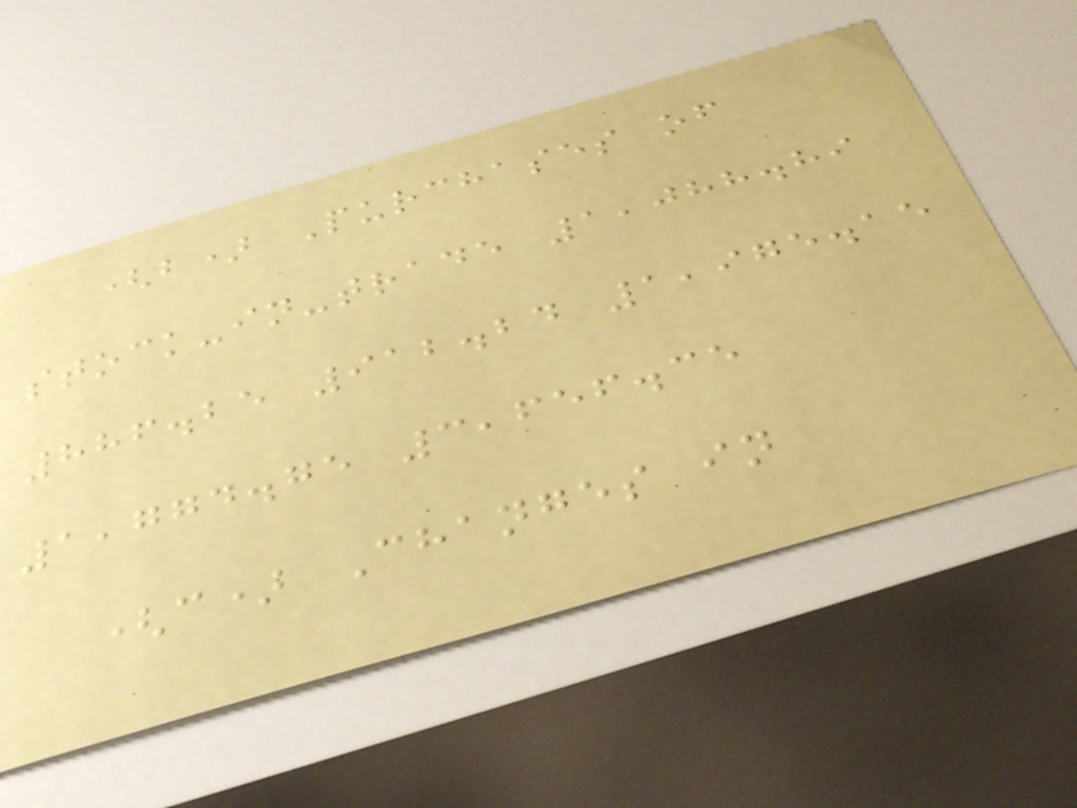(b) Purchases of
stock-in-trade 1,088.89
886.25 912.24 1,975.15
1,774.75 3,656.35
(c) Changes in
